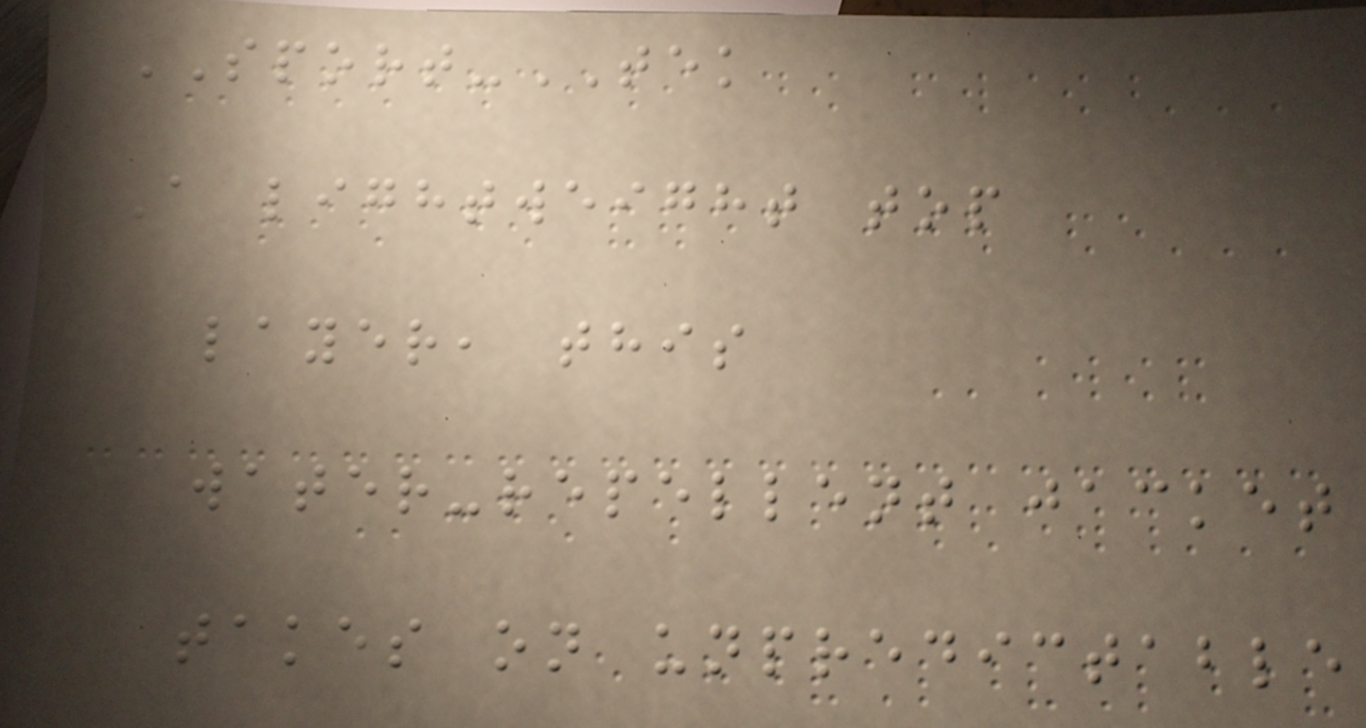SPORT-TEK
A lightweight top
layer, this
water-repellent jacket
takes on unpredictable
